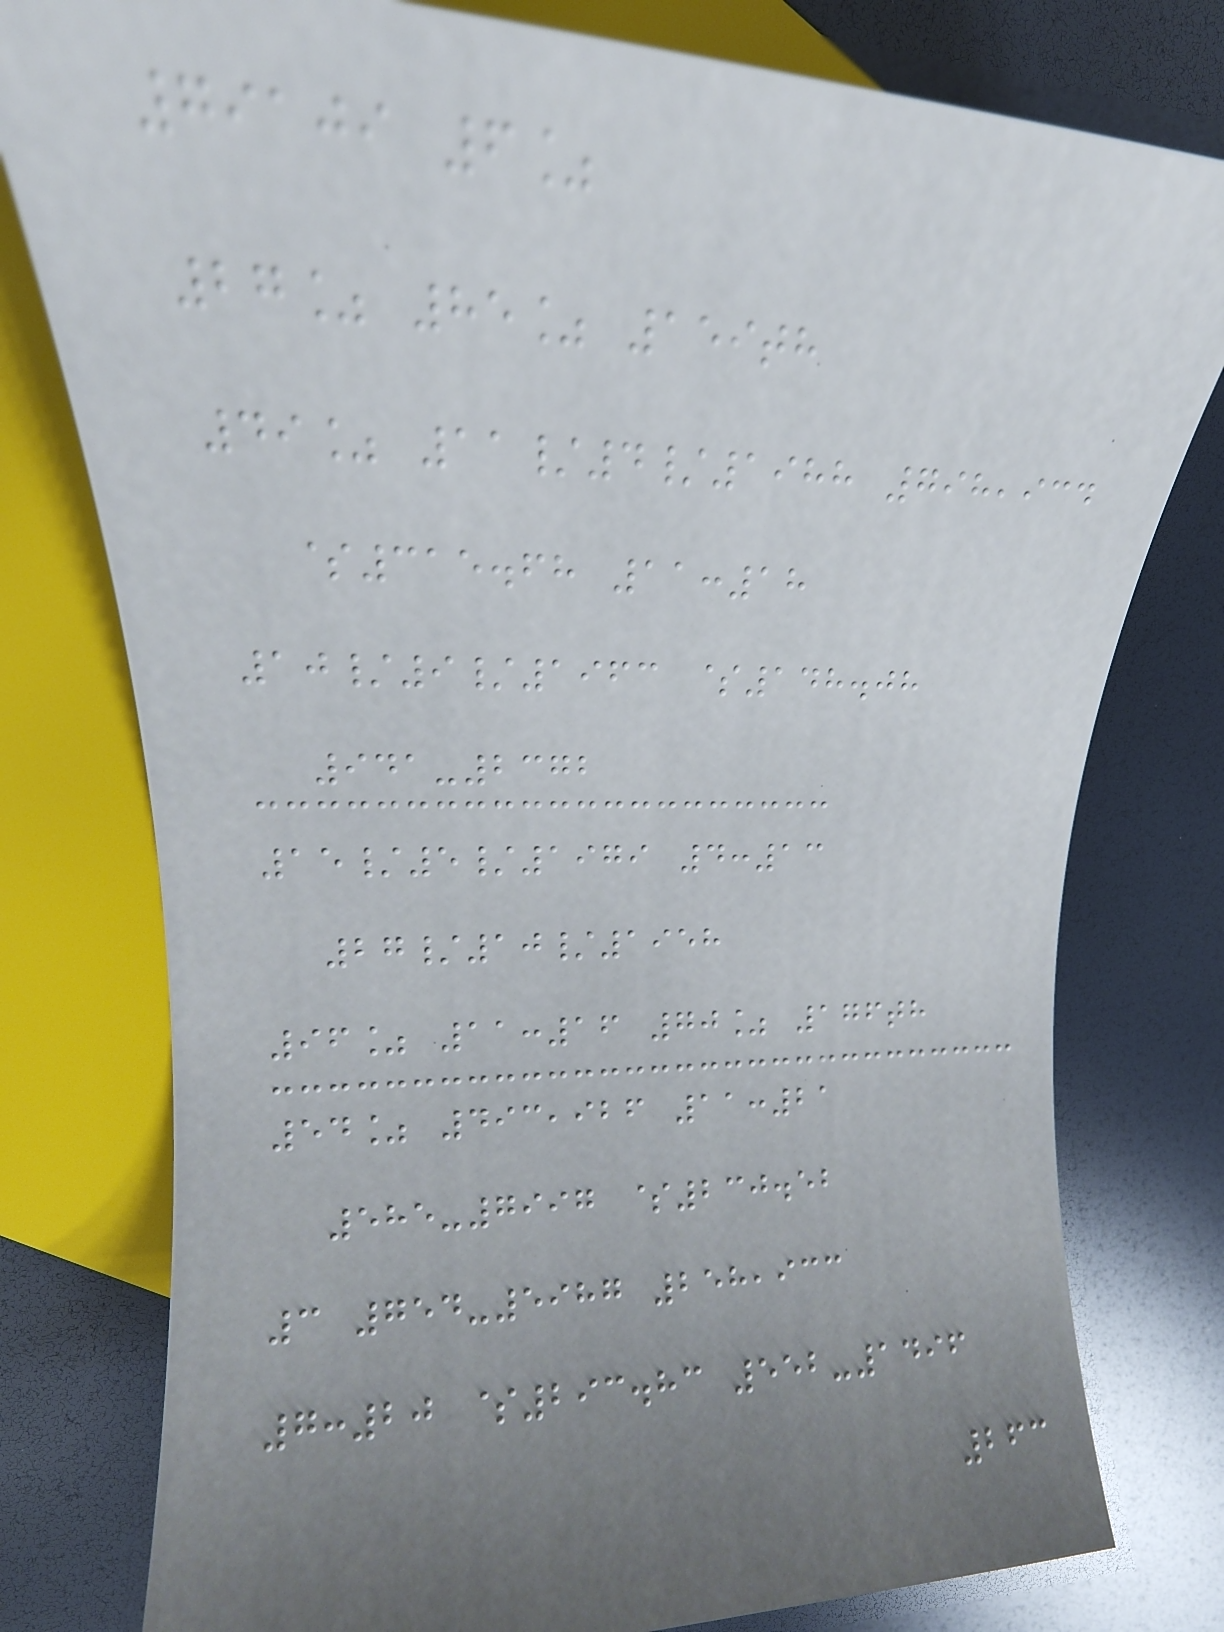79109 6%
27% 85% 159th
49% 11/4/1988 798,934
$315.68 11:18
10/9/1963 $148.08
941-2372
15/5/1979 4:13
27/10/1958
96% 11:16 70% 176th
54% 493,926 11:21
585-7997 $230.52
3 754-5987 258,933
7:20 $293.83 552-1496
263
